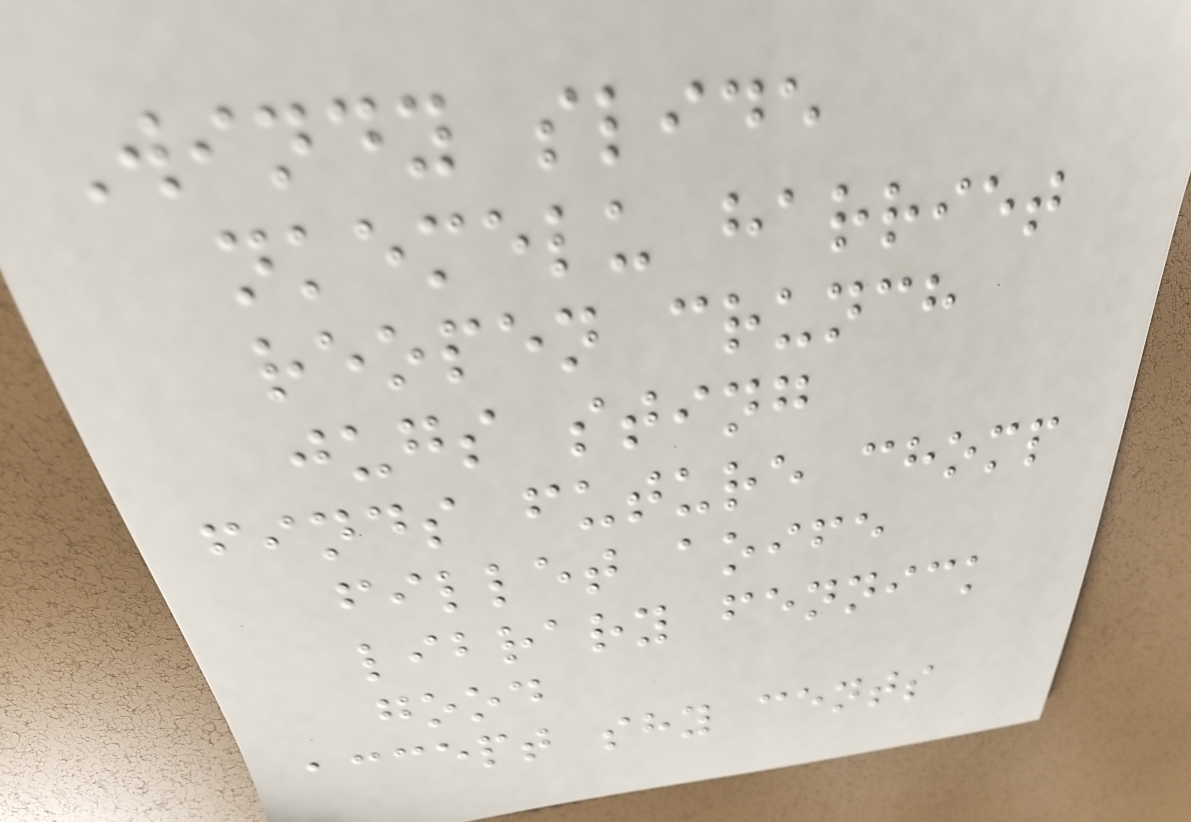Windy slide
nkemelu harriet
reopen crunch
jugs sting
finds future chomp
fillet aoife
library fennick
good
accept shy cents
